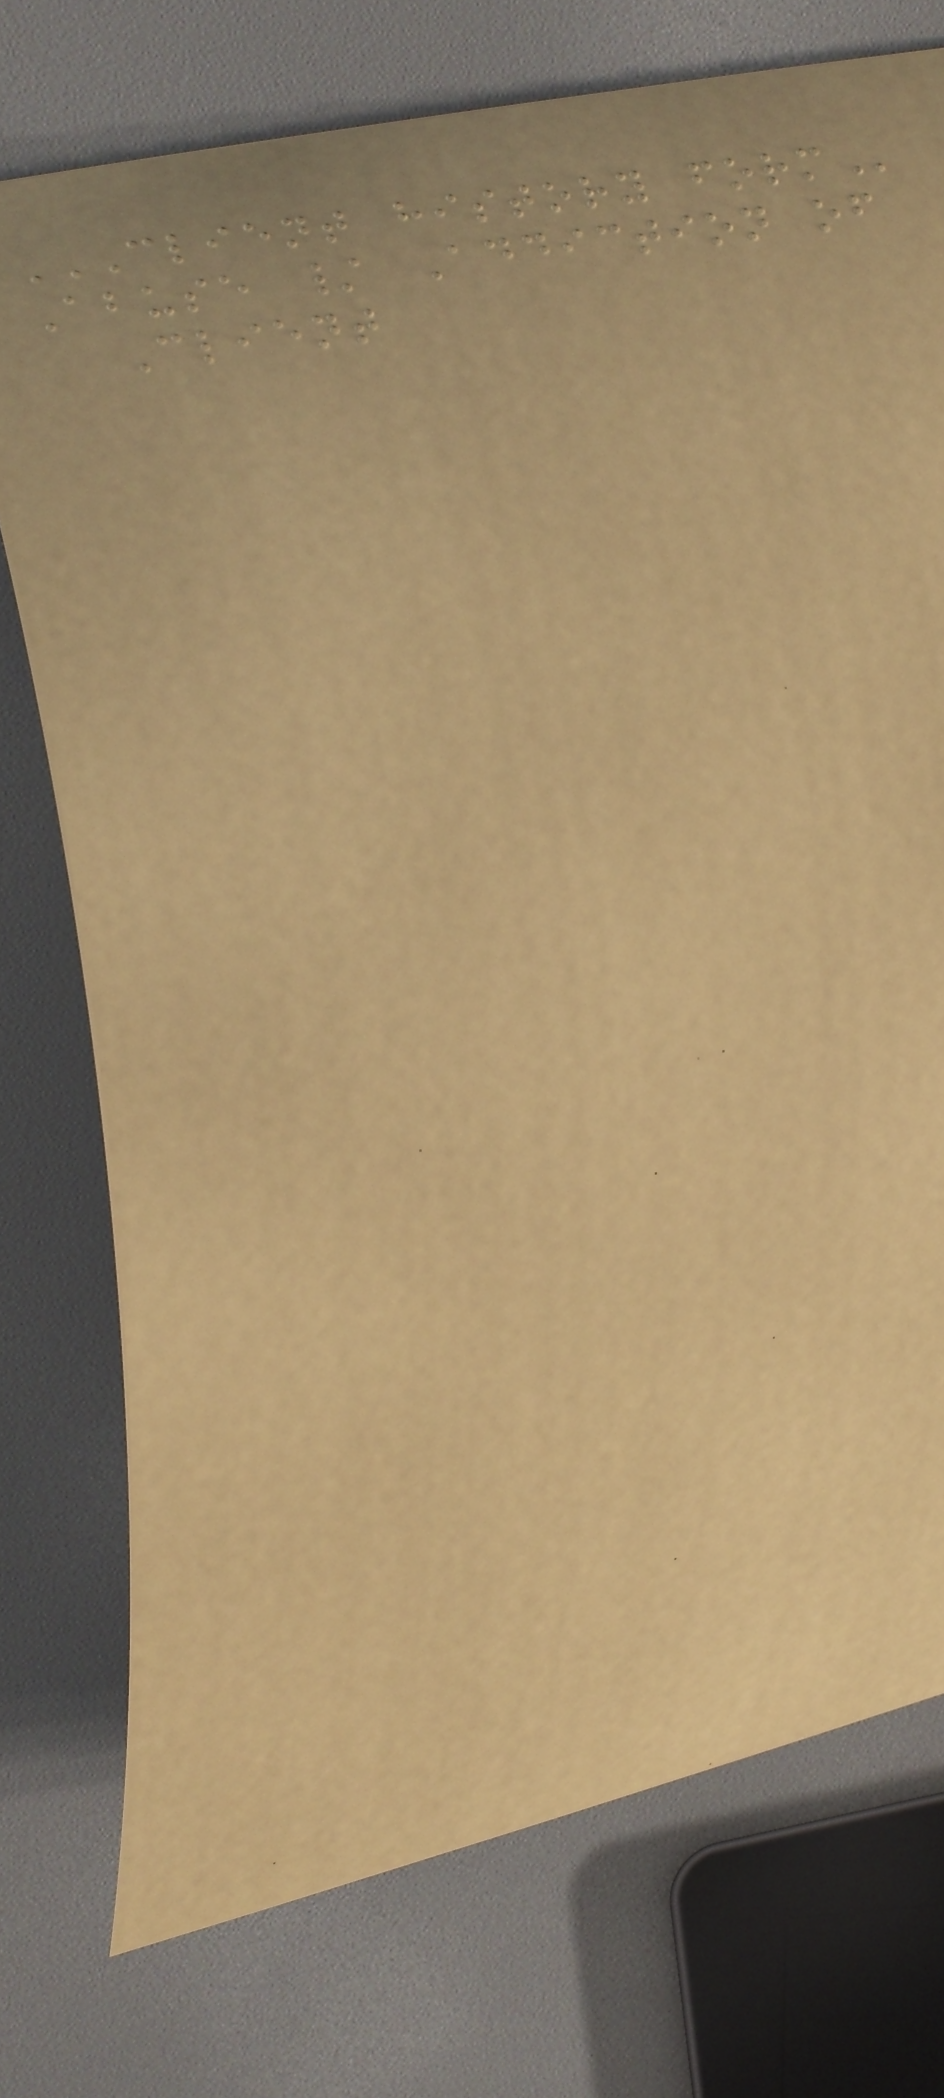CLIENT HISTORY FORM
Abuse / Addiction of
Client
